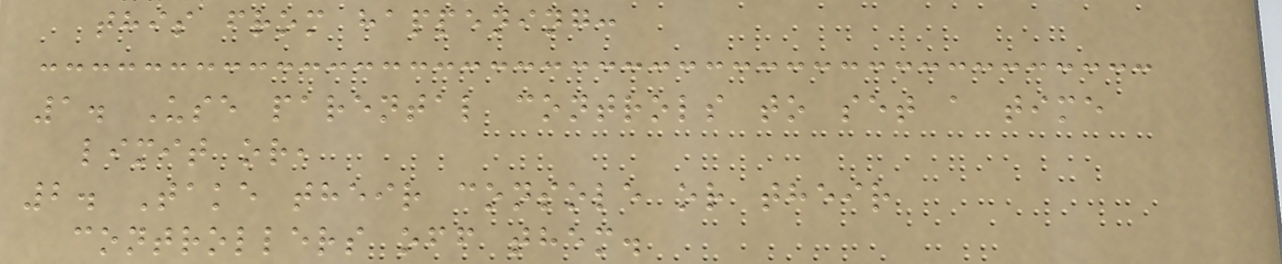this from happening:
1. Use parental controls to set a time
limit or,
2. Take their console or their
controllers off them.
